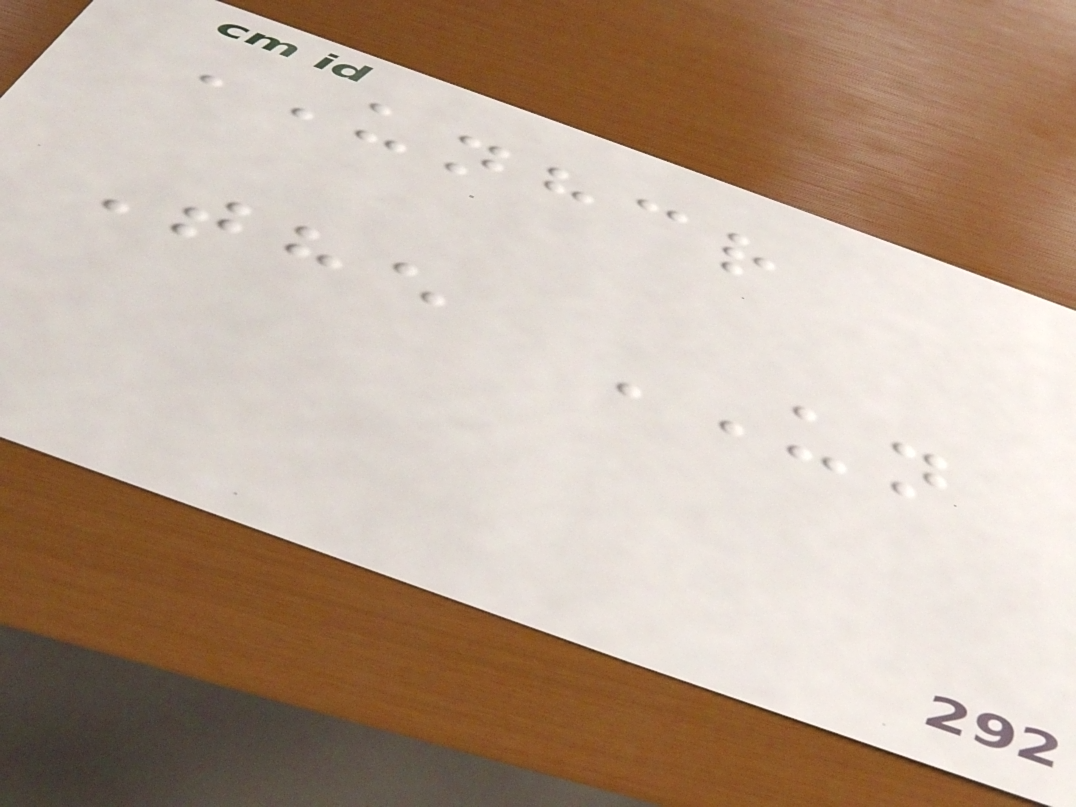UNHCR
The UN
